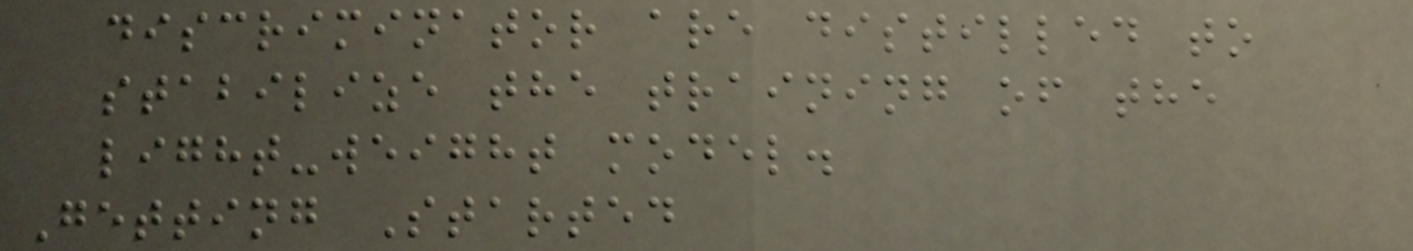discriminator are distilled to
stabilize the training of the
light-weight model.
Getting Started
